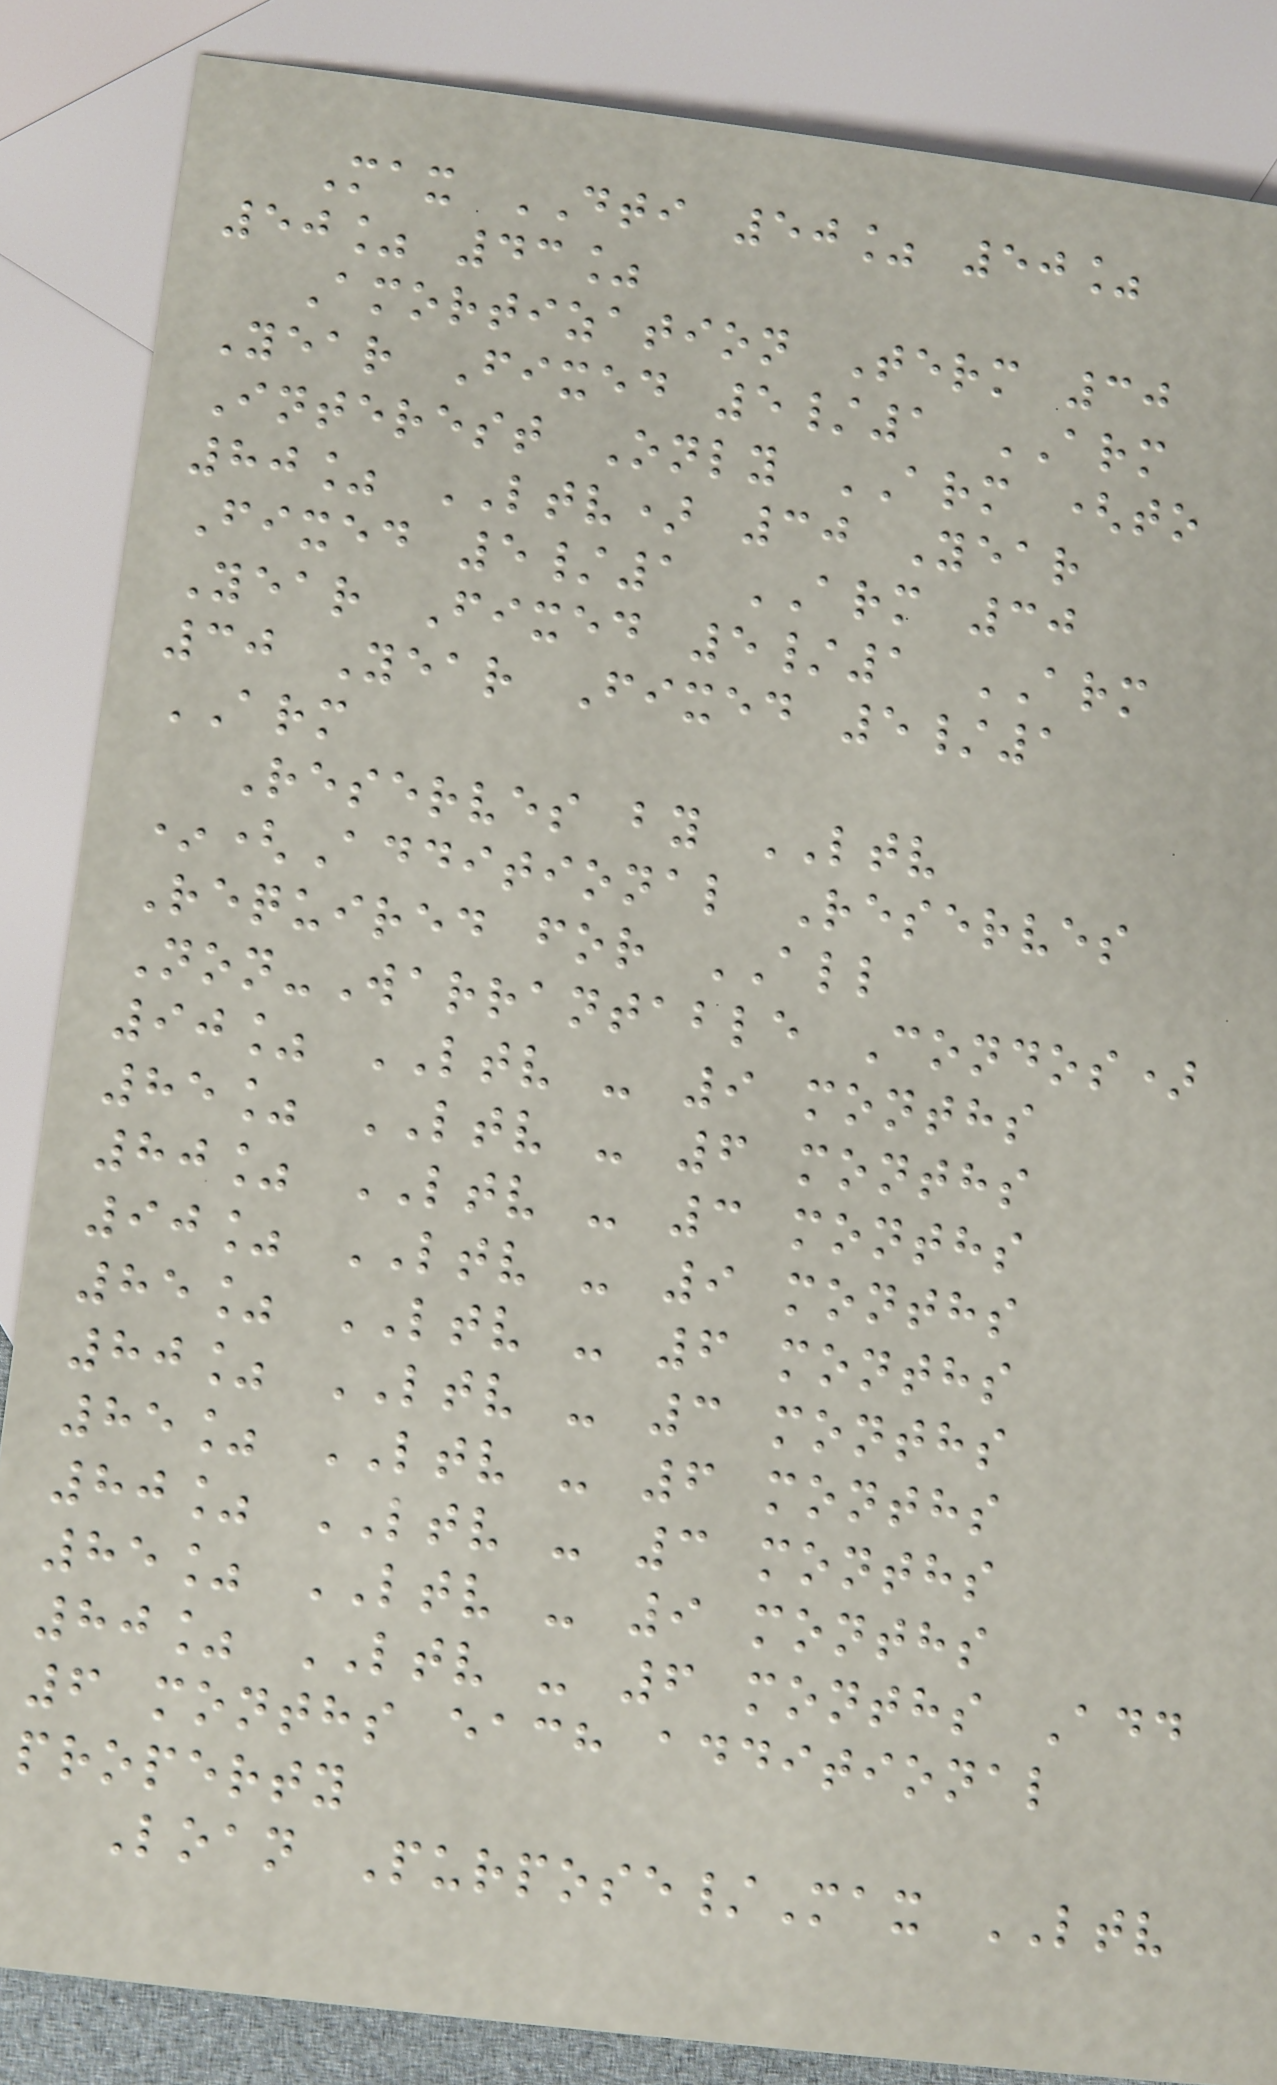Max DTI 50% 50%
50% 43%
Amortization Term 30
Year Fixed 5/1 ARM
Interest Only ARM (to
80% LTV) 30 Year
Fixed 5/1 ARM 30
Year Fixed 5/1 ARM
30 Year Fixed 5/1
ARM
Reserves by LTV
*(Additional Reserves
Required for ALL
Non-Warrantable Condos)
90% LTV - 9 months
85% LTV - 6 months
80% LTV - 3 months
90% LTV - 9 months
85% LTV - 6 months
80% LTV - 3 months
85% LTV - 6 months
80% LTV - 3 months
85% LTV - 9 months
80% LTV - 6 months Add
6 months each additional
property
Loan Purpose/Max LTV
